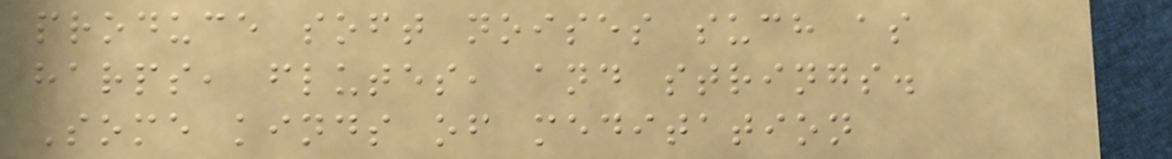produce soft noises such as
harps, flutes, and strings.
Some kinds of meditation
